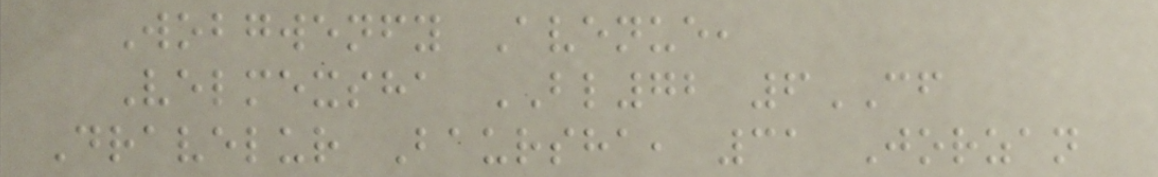Wobgwenfy Avenue,
Velmexsha BL72 6CF
Dravelur Baursha, 31 Jorzan
